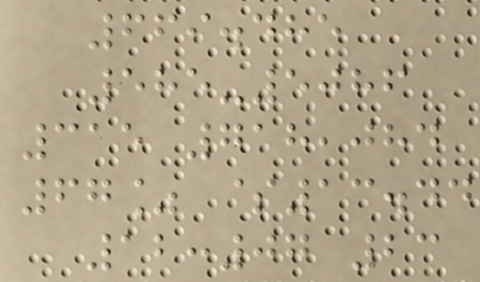669.485
585-5086
315 718,084
67% $13.44
12:07 23
